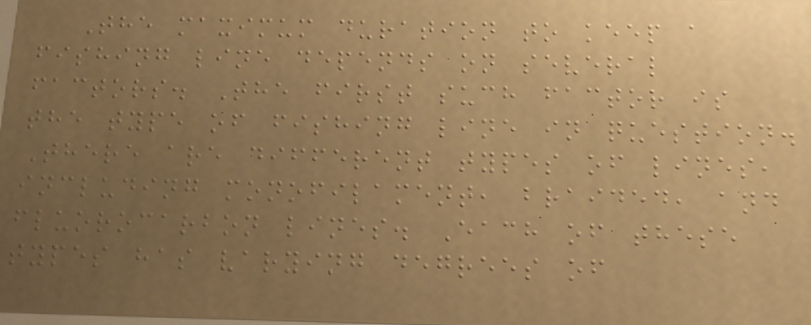The maximum duration to keep a
fishing line depends on several
factors. The first such factor is
the type of fishing line in question.
There are different types of lines,
including monofilament, braided, and
fluorocarbon lines. Each of these
types has varying degrees of
